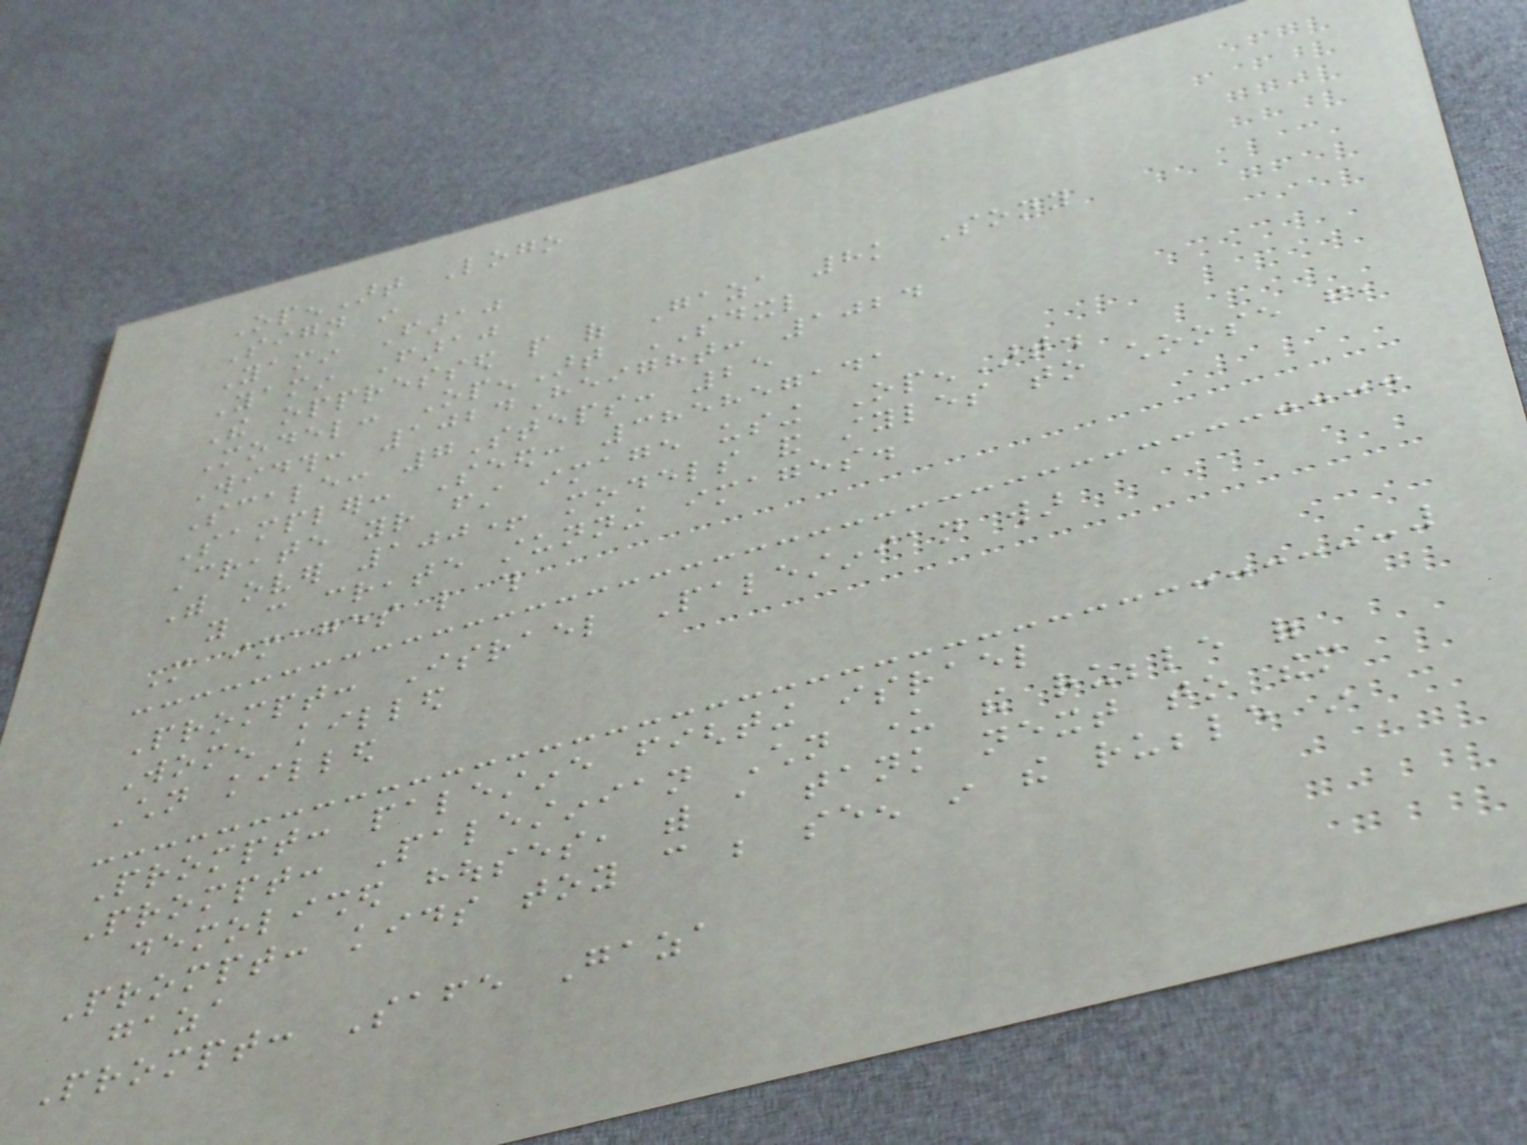OpenArt Logo
Sign in
Yamin Faraj
Yamin Faraj
The oppressed people of Gaza 8k Sony
Model: OpenArt SDXL
Width: 1024Height: 1024
Scale: 7Steps: 25
Sampler: Seed: 385857141
Create your first image using OpenArt.
With over 100+ models and styles to choose from,
you can create stunning images.
More images like this
Prompt: Israel Palestinian war
Women killed
Children killed
Prompt: palestine fighting israel
Prompt: Palestinian Children under the rubble of
demolished houses, with a tank next to them
Prompt: kids toy can be seen in the rubble in
gaza
Prompt: Safe Gaza
